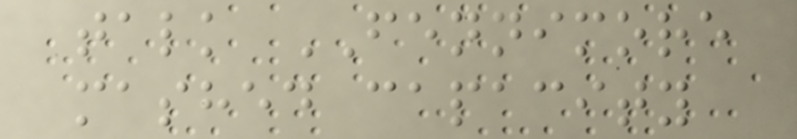talk FENNIMORE
mashed capacity
